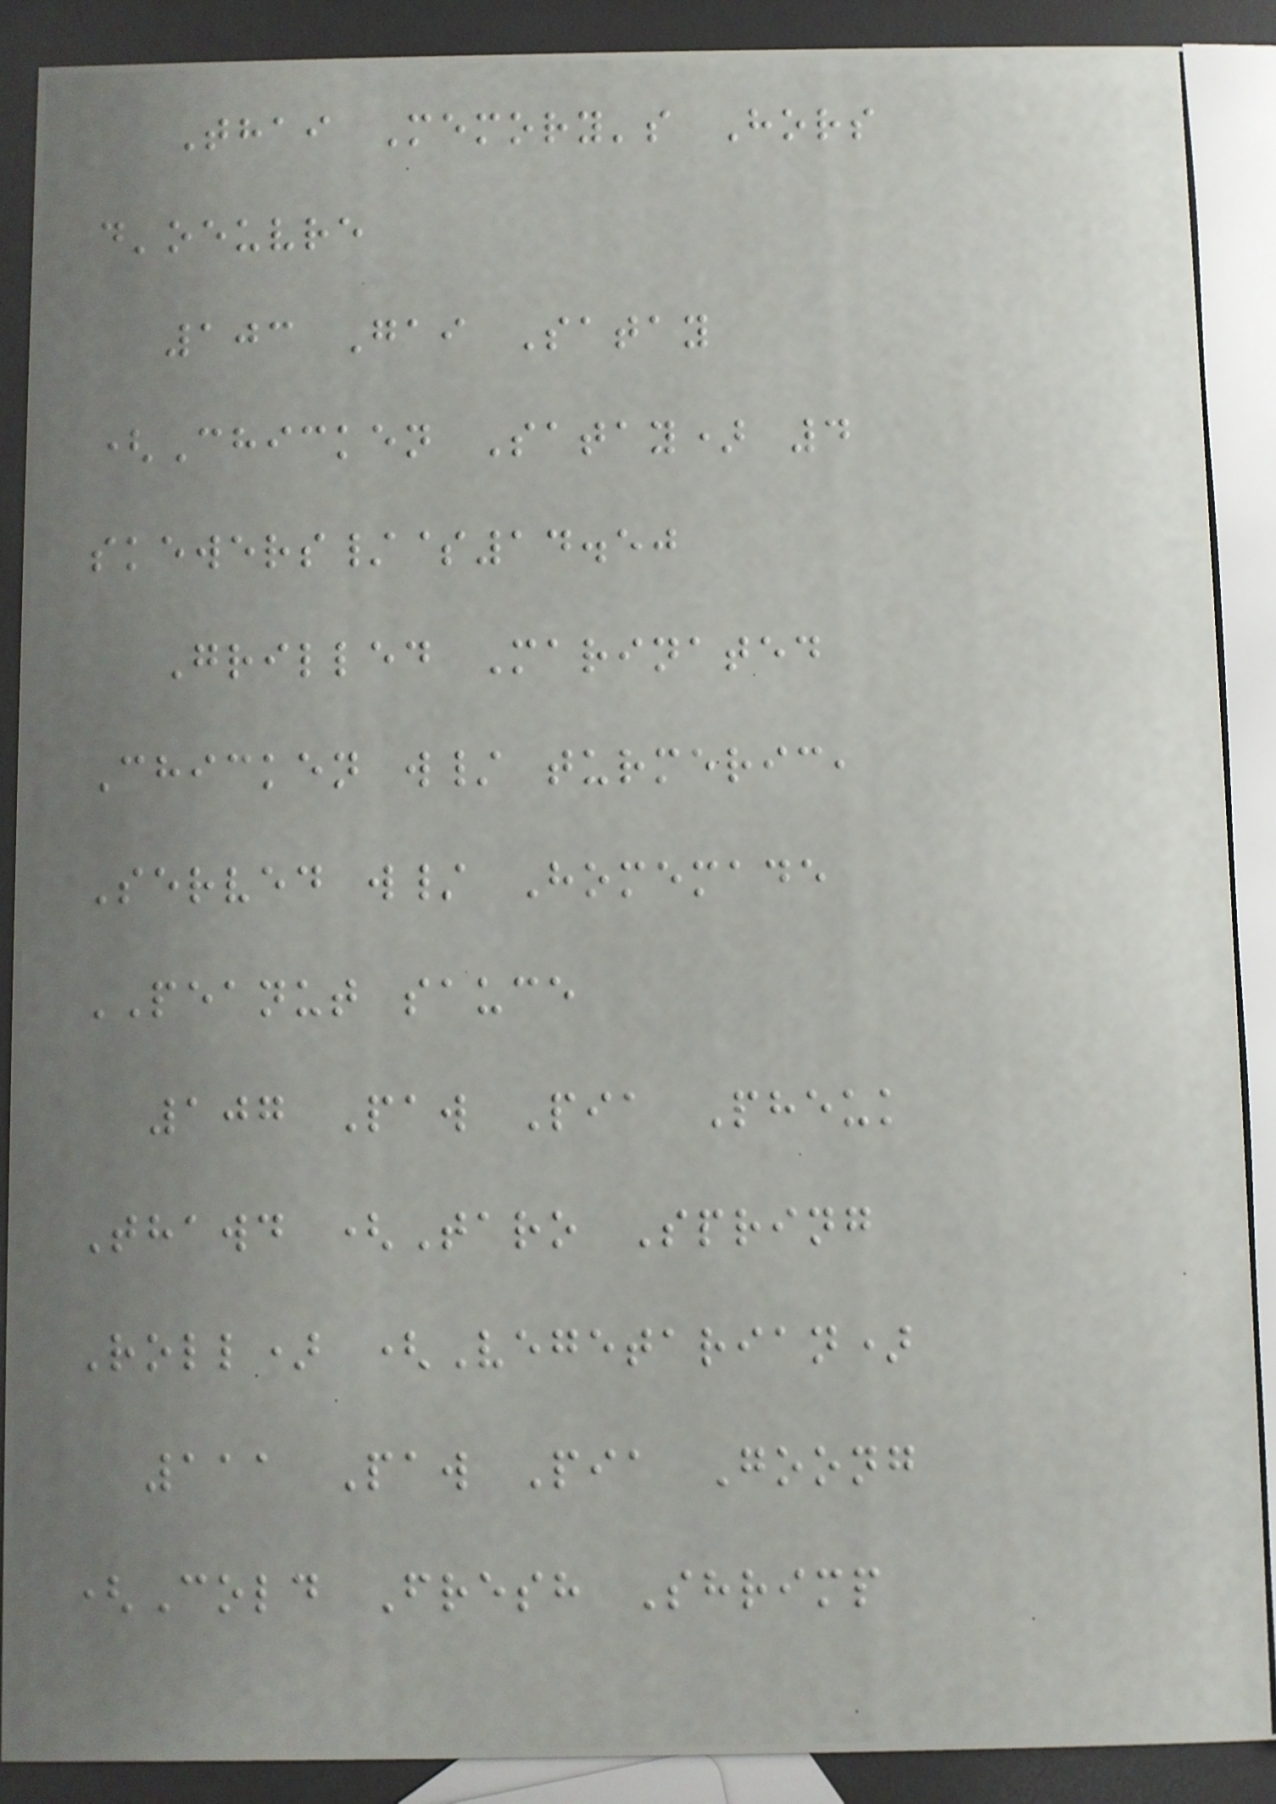Thai Memory's Hors
d'oeuvre
103 Gai Satay
(Chicken Satay) 4
skewers/$14.50
Grilled Marinated
Chicken w/ turmeric,
Served w/ Homemade
PEANUT sauce
107 Paw Pia Pheuk
Thawd (Taro Spring
Roll) (Vegetarian)
111 Paw Pia Goong
(Cold Fresh Shrimp
